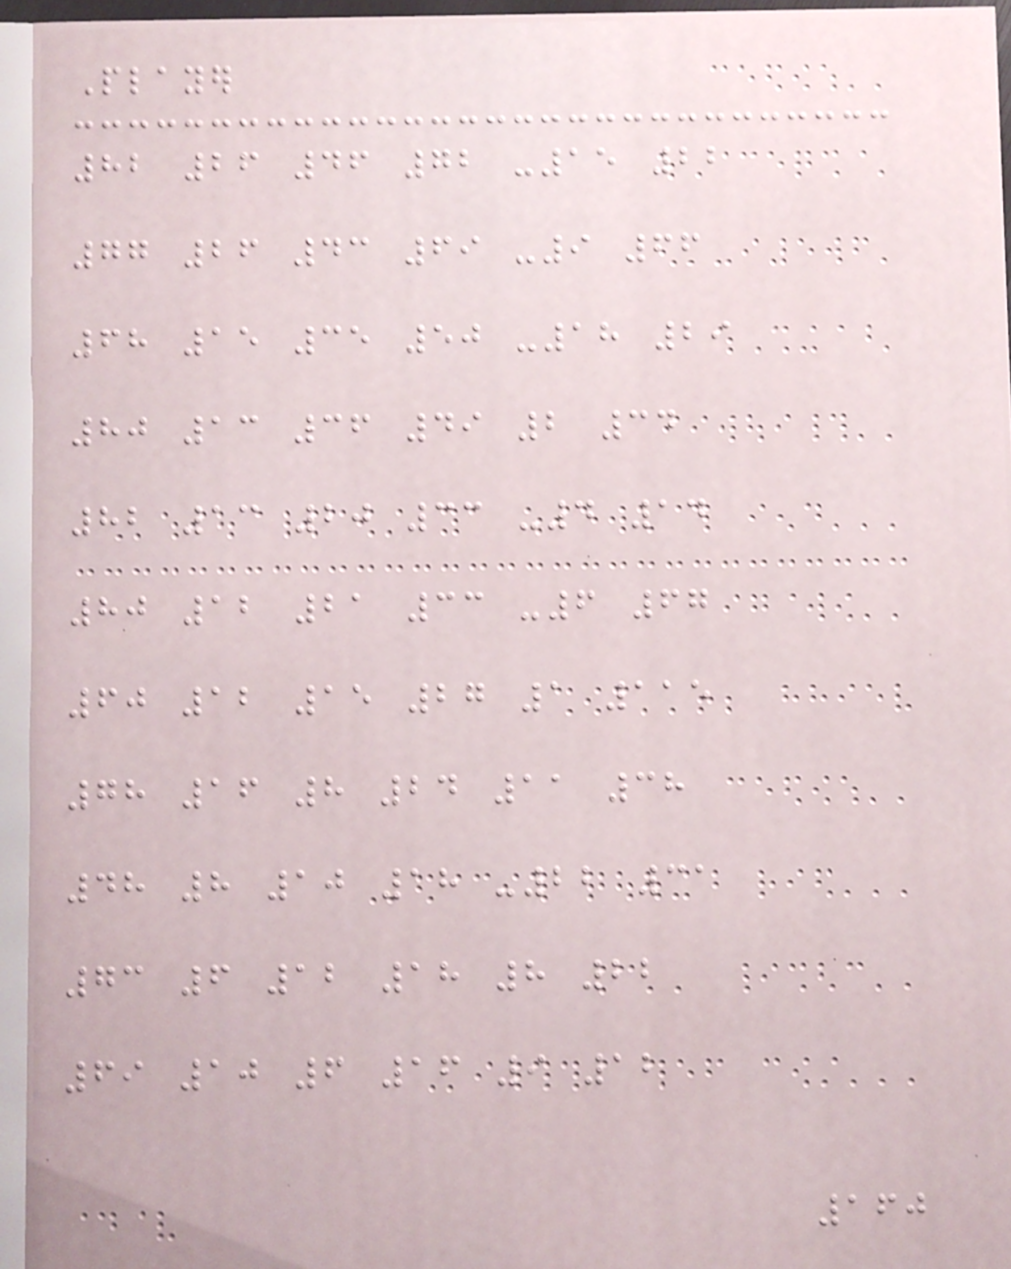Player
82 26 46 72 -15 22
77 26 43 69 -9 66
68 15 35 50 -18 29
80 13 36 49 2 34
82 13 20 33 -4 14
80 12 21 33 -6 67
60 12 15 27 1 115
78 16 8 24 11 38
48 8 10 18 -22 31
73 6 12 18 8 22
69 10 6 16 9 12
160
